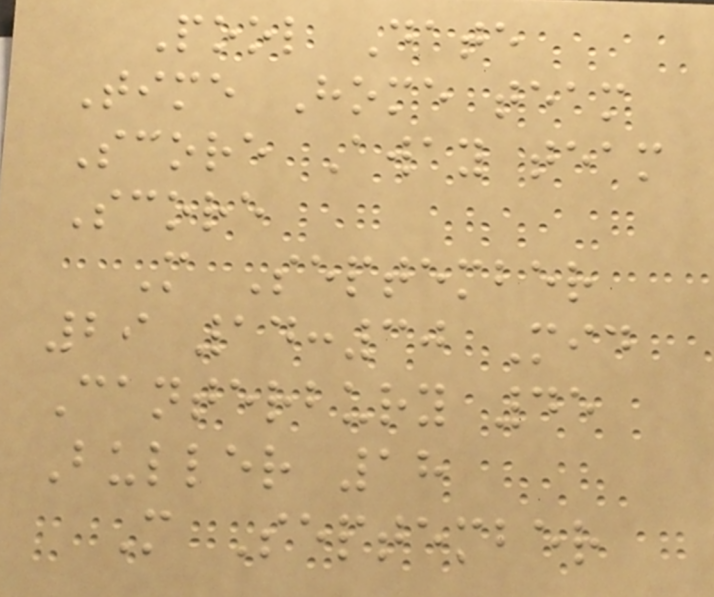Pool Date
Time Home team
Score Away team
Score
M September
29 14:30 Mid
Canterbury 45
Buller 18
M September
